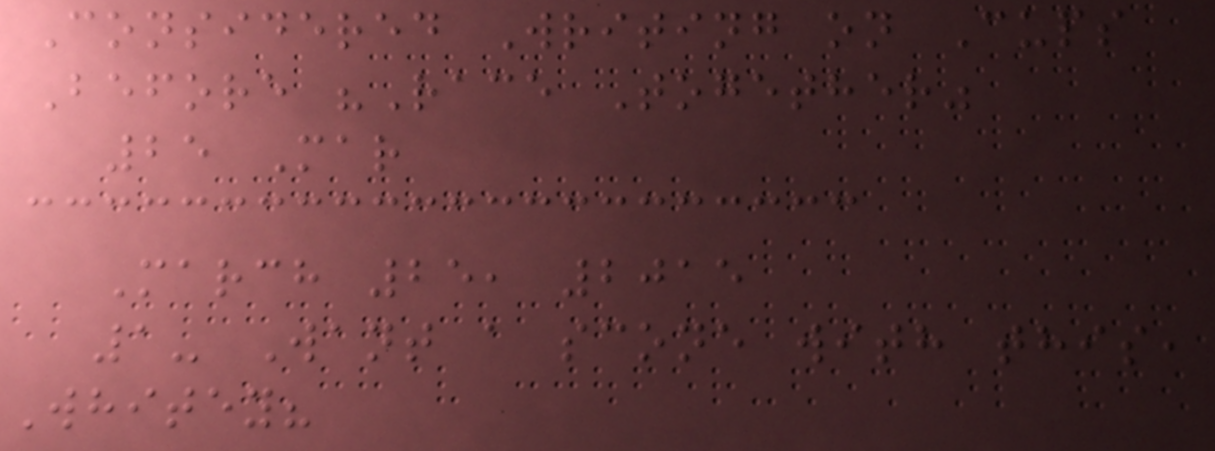Considered Writing on Cups
Before "Race Together"
25 Mar
March 25, 2015
1- Want a scone with this,
Whitey?
